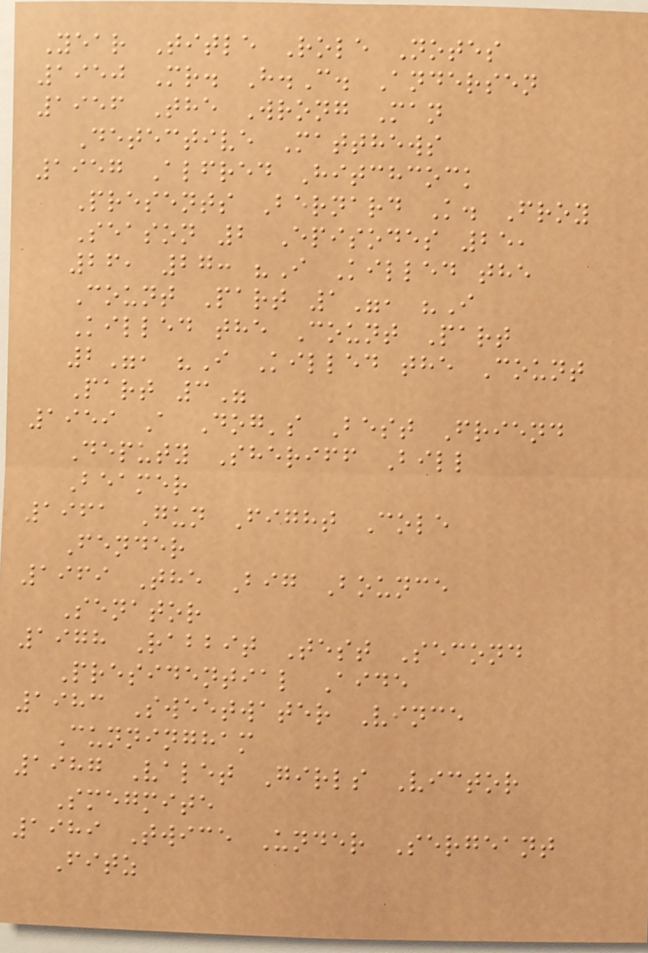Year Title Role Notes
1950 Mr. H.C. Andersen
1956 The Wrong Man
Detective Matthews
1957 Alfred Hitchcock
Presents Bernard K. Froy
Season 2 Episodes 25,
26, 27: "I Killed the
Count Part 1", "I
Killed the Count Part
2", "I Killed the Count
Part 3"
1959 A Dog's Best Friend
Deputy Sheriff Bill
Beamer
1961 Gun Fight Cole
Fender
1969 The Big Bounce
Senator
1978 Rabbit Test Second
Presidential Aide
1983 Sweetwater Vince
Cunningham
1987 Valet Girls Victor
Smegmite
1989 Twice Under Sergeant
Fitz
